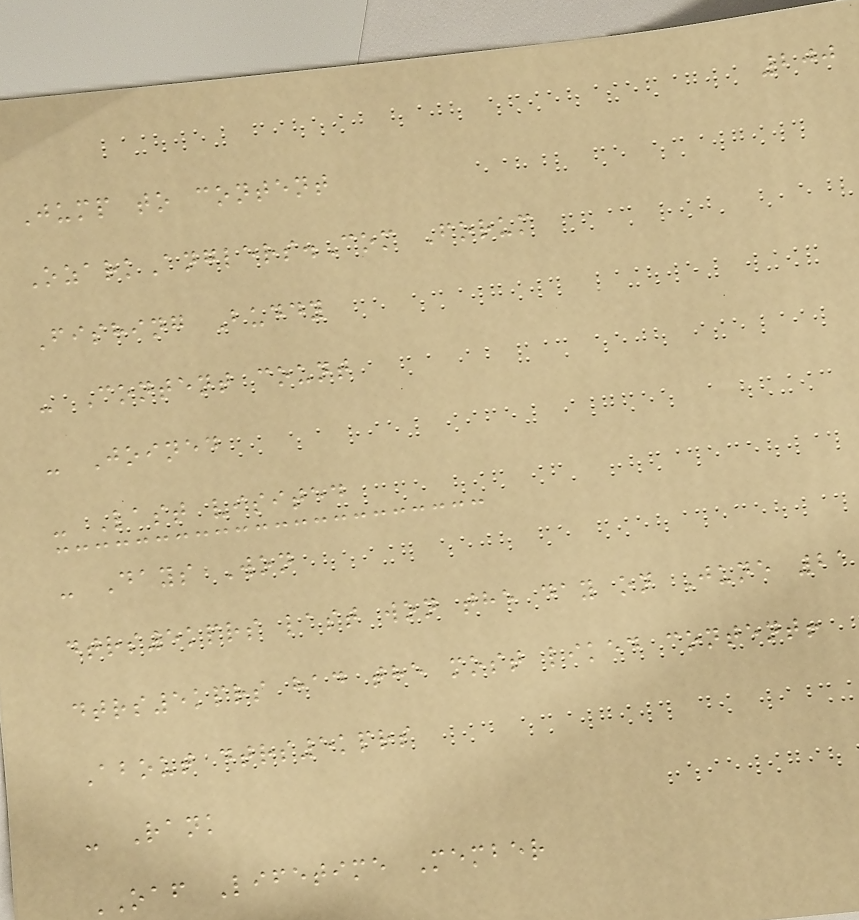200
Jump to content
OzarkAnglers.Com Forum
Fishing Buddy
- Content count
- Joined
- Last visited
- Days Won
dtrs5kprs last won the day on June 21
dtrs5kprs had the most liked content!
About dtrs5kprs
- Rank
OAF Lifetime Member
